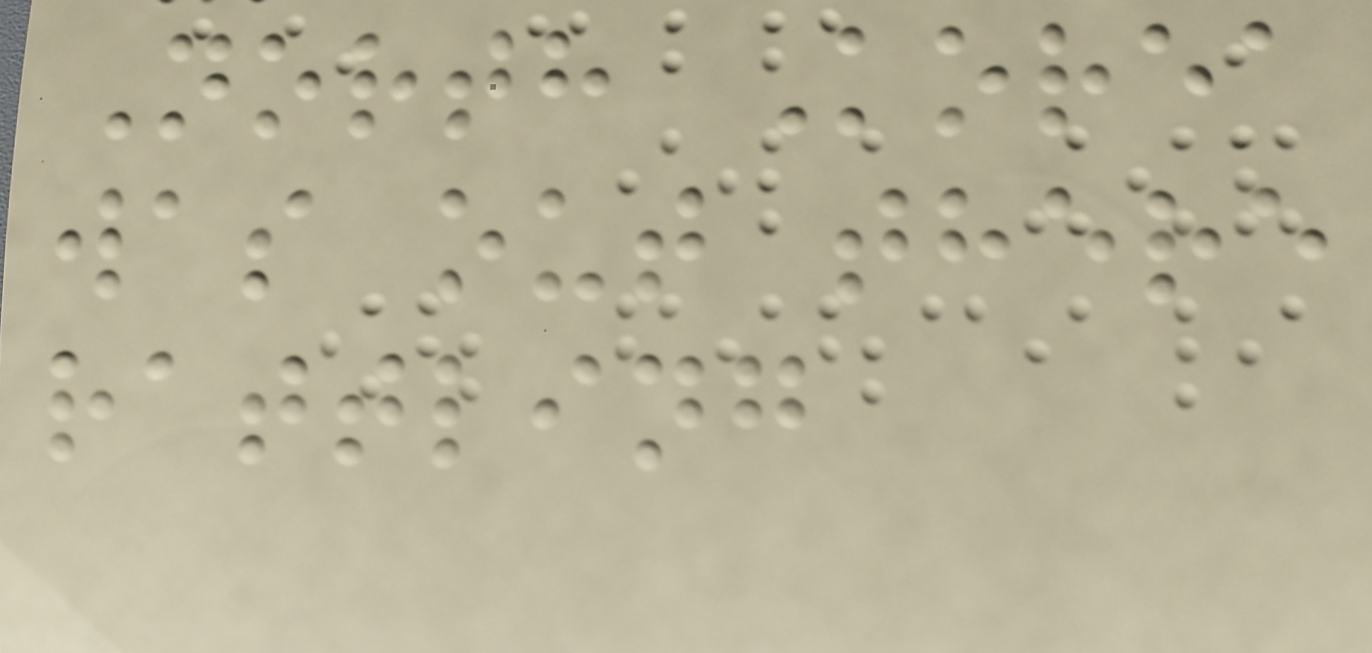North Korea
was out there
rattling
